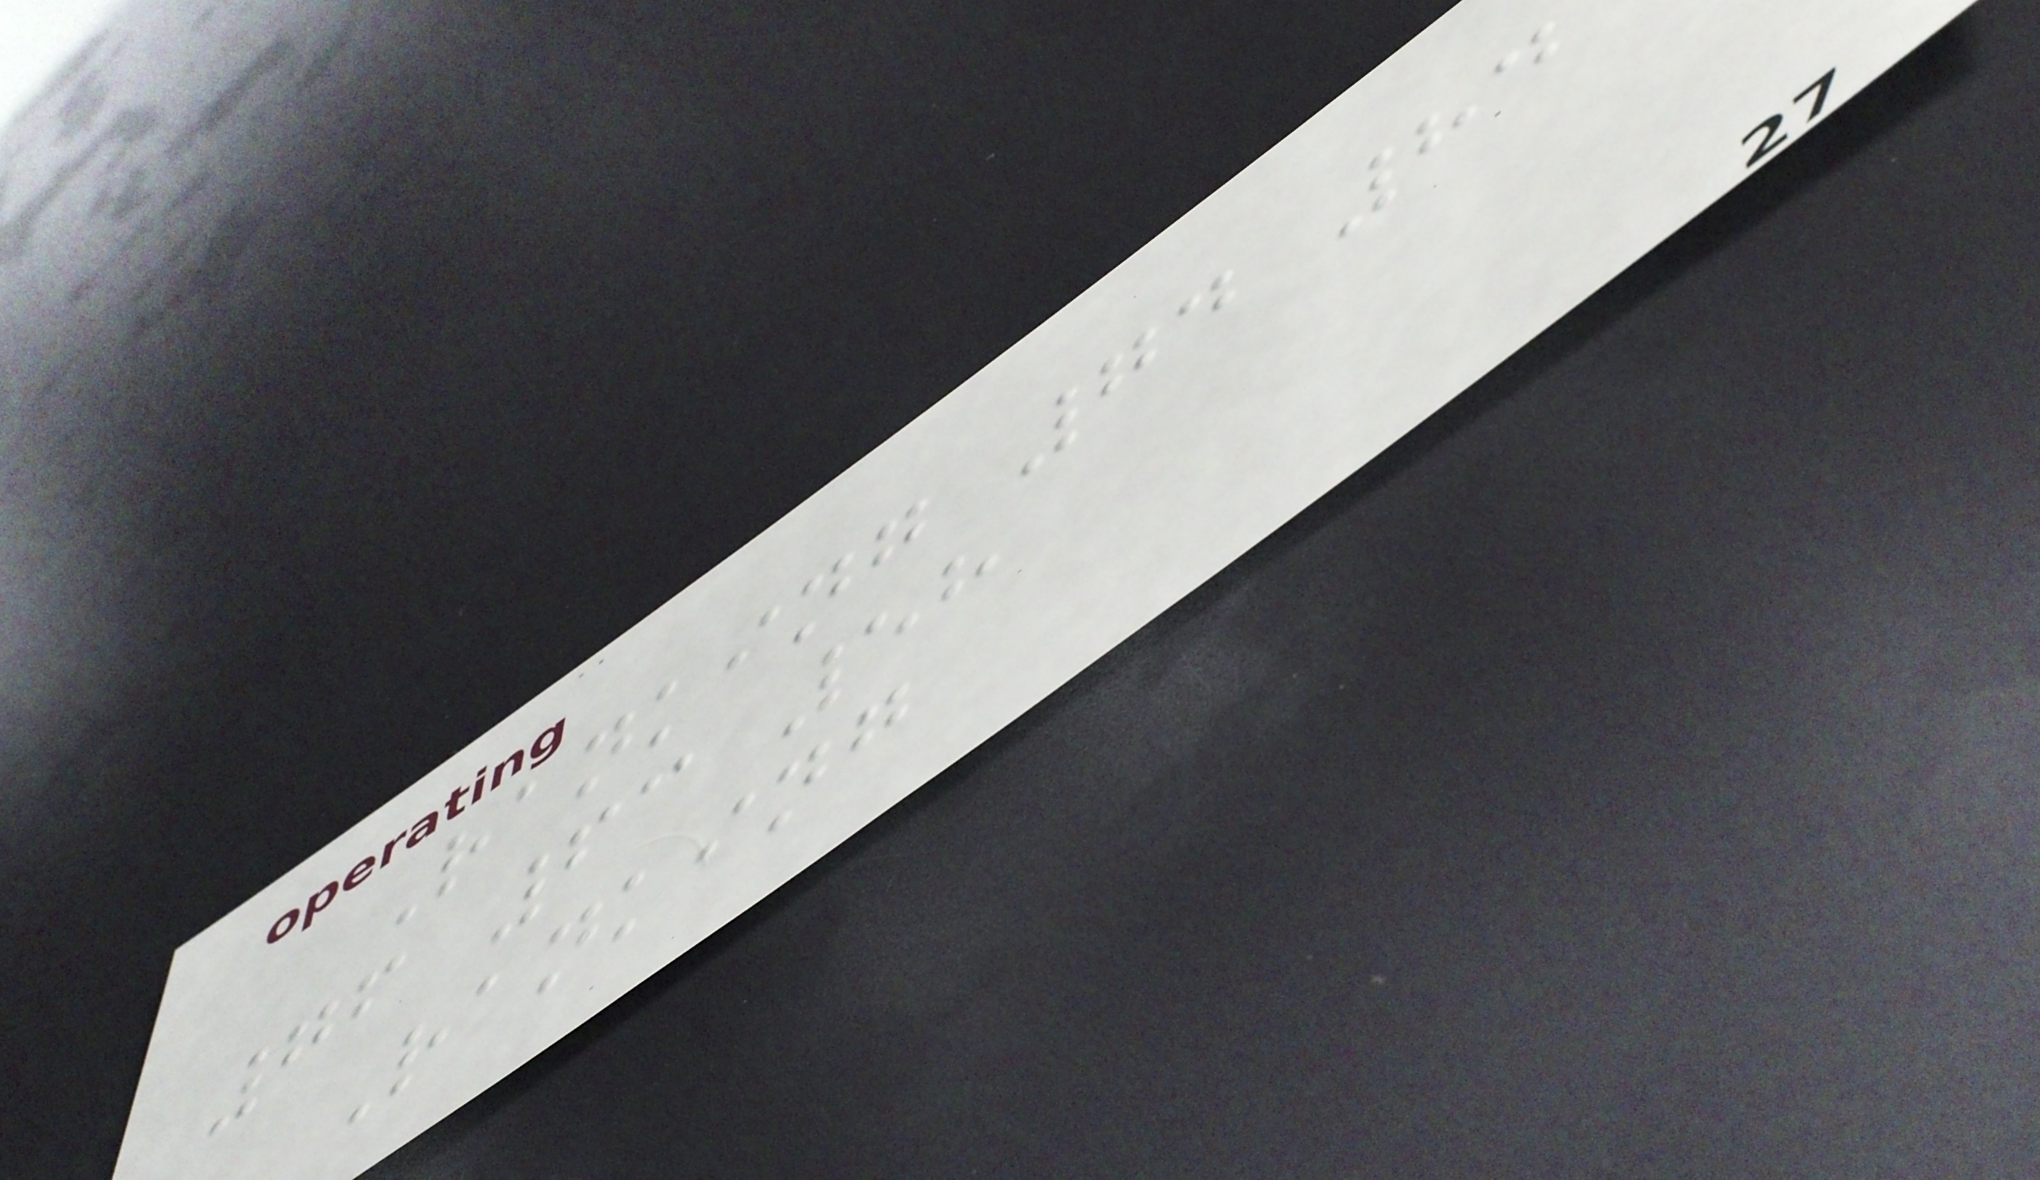Ranking 74 84
76 63 58
Ranking
